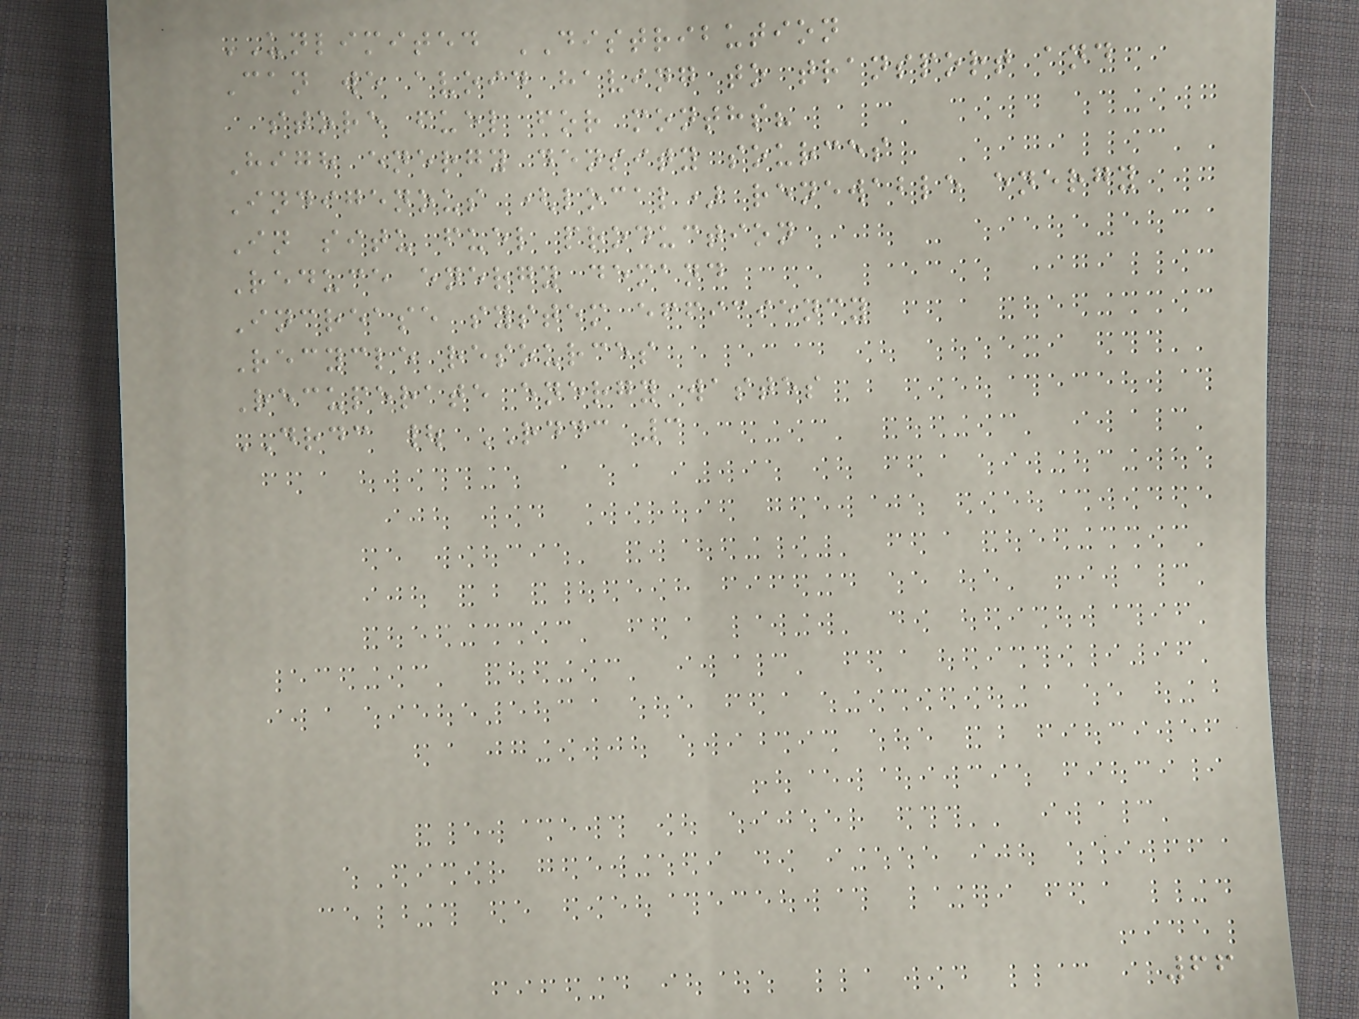UNLIMITED DISTRIBUTION
Can we avoid having to transport and
store fuel for months?
High energy density sources
Indigenous (local) renewable energy
In situ fuel production
Reduce energy demand
Increase system efficiency
Recycle resources
Recuperate energy wastes
DRDC | RDDC 3
66
